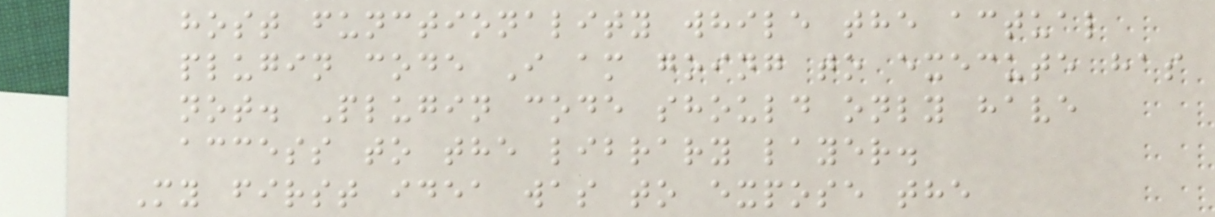host functionality while the actual
plugin code I am going to execute has
not. Plugin code should only have
access to the library layer.
My first idea was to expose the
